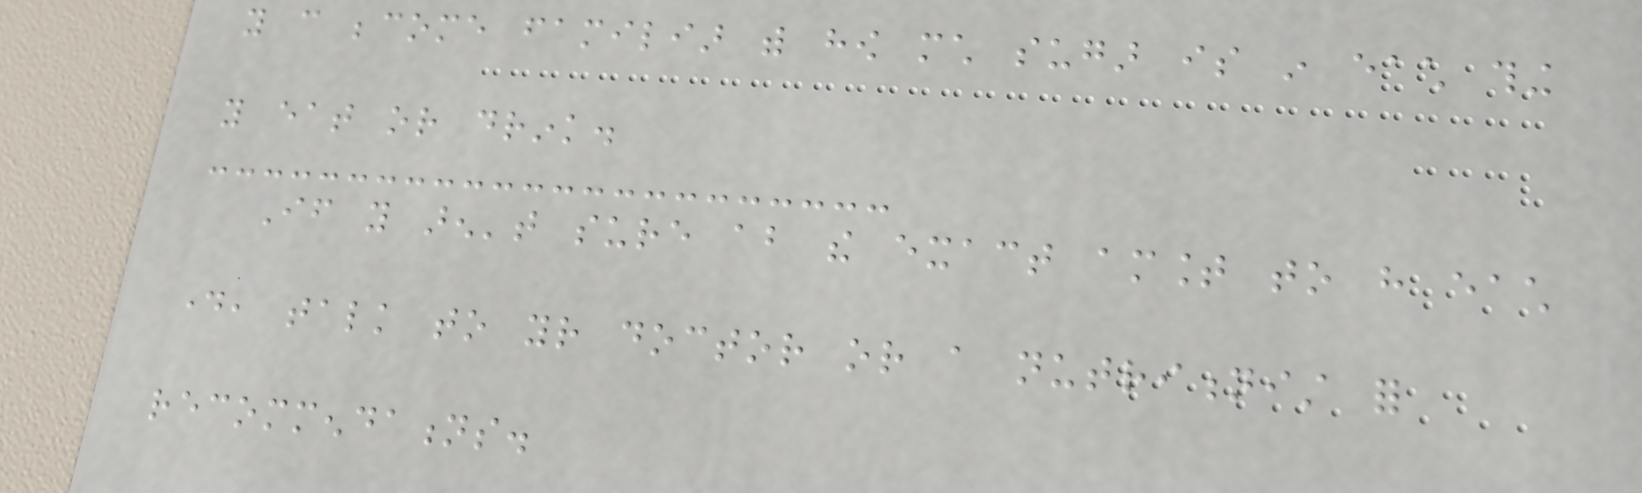you can become familiar with how much sugar is in each thing
you eat or drink.
If you aren't sure about the exact amount to have each
day, talk to your doctor or a nutritionist for
recommendations.
